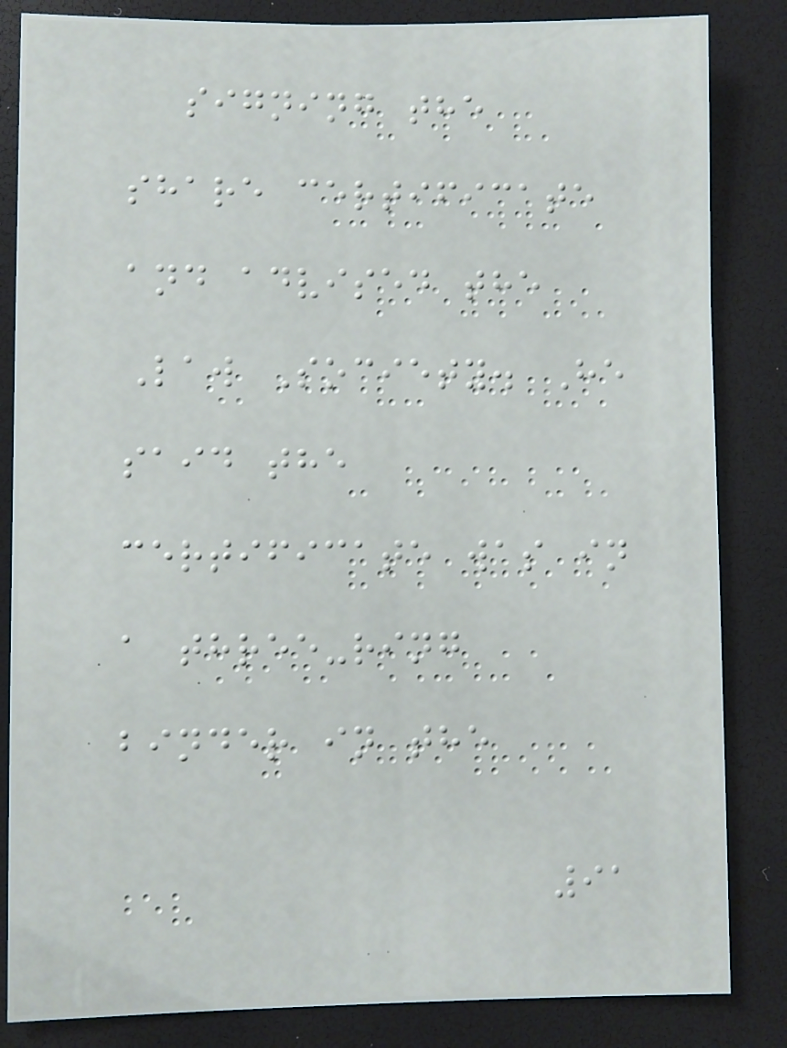signing the
share certificate
and advised the
Law Society. He
said the
certificate was in
a three-ring
binder in the
91
